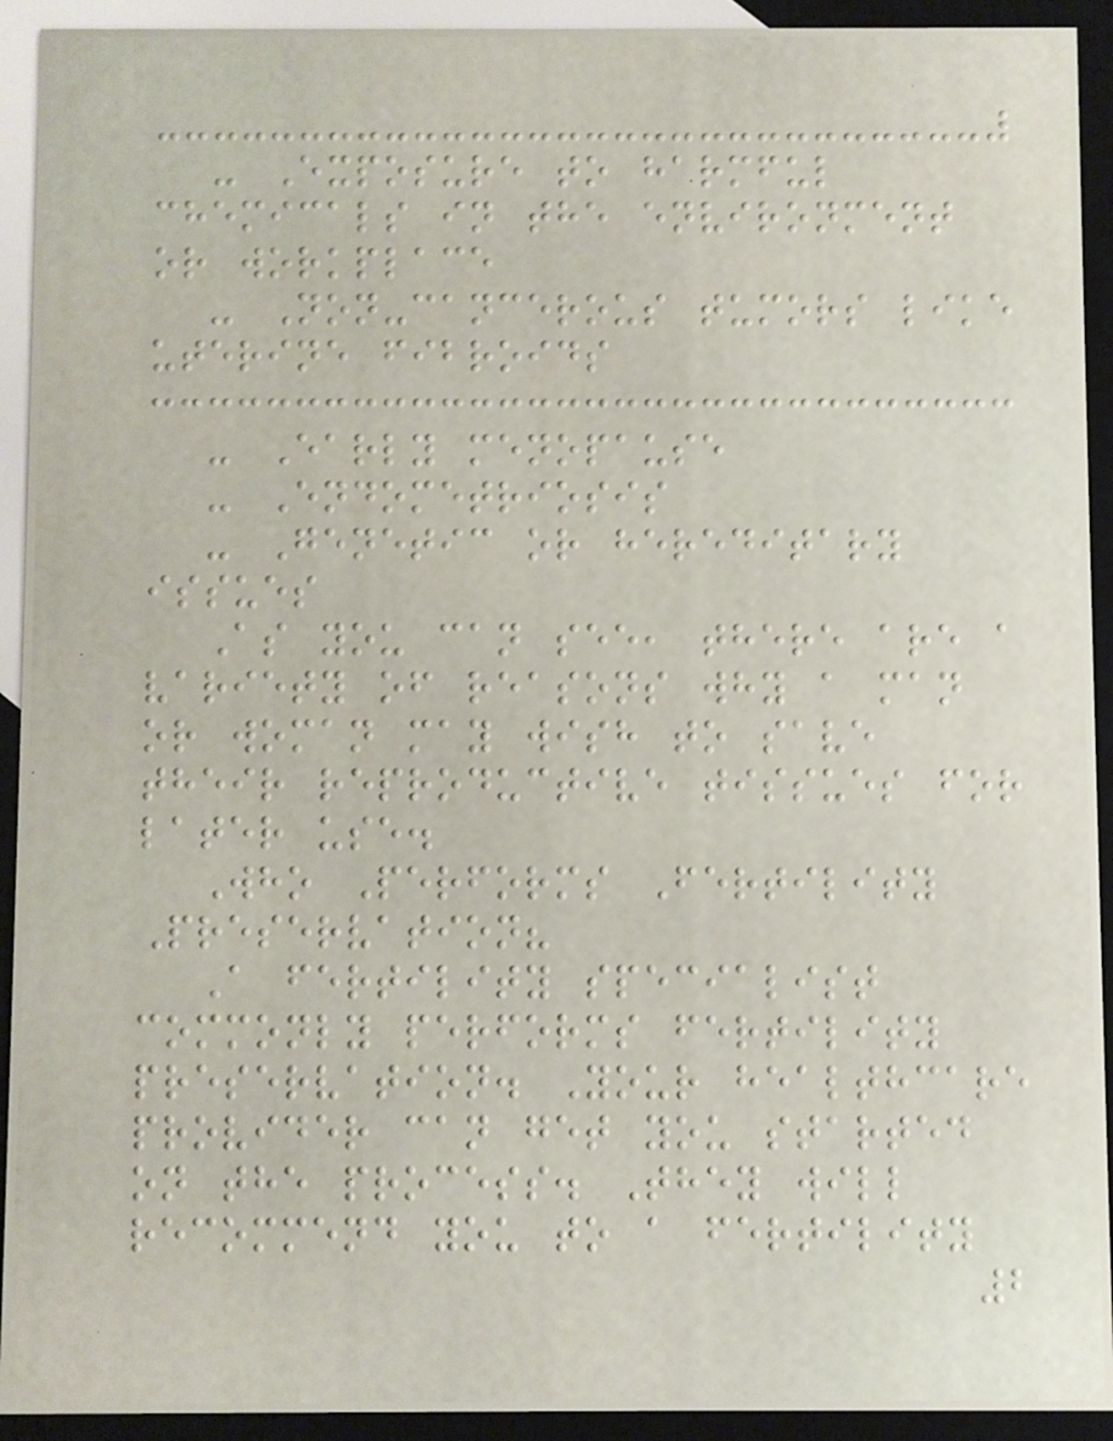- Exposure to harmful
chemicals in the environment
or workplace
- Non-cancerous tumors like
uterine fibroids
- Early menopause
- Endometriosis
- Genetic or hereditary
issues
As you can see, there are a
variety of reasons why a man
or woman may wish to save
their reproductive tissues for
later use.
Who Performs Fertility
Preservation?
A fertility specialist
commonly performs fertility
preservation. Your healthcare
provider can get you started
on the process. They will
recommend you to a fertility
2
